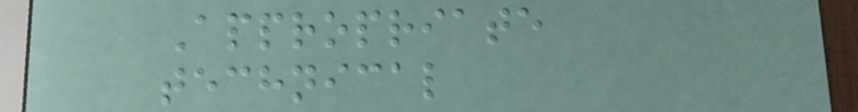Appropriate
technical
